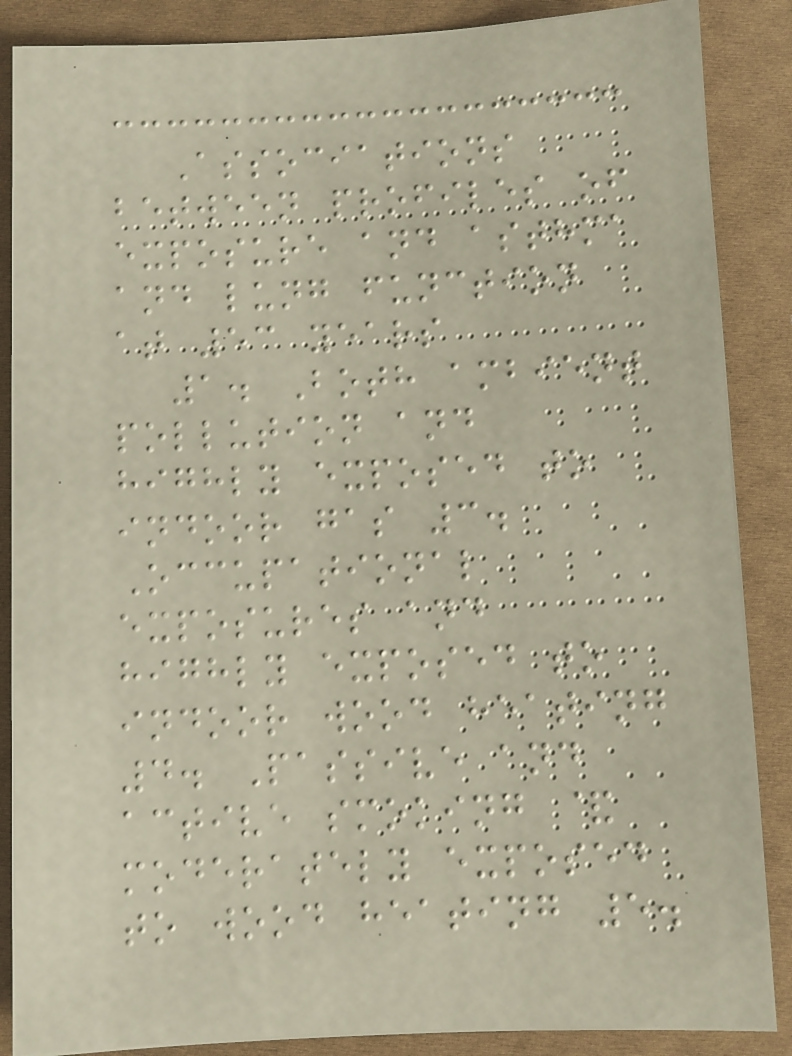Associations
between profiles of
exposure and asthma
and lung function
at 53 years
1. Both ambient
pollution and
highly exposed to
indoor gas 3.
Occupational
exposures and
highly exposed to
indoor wood heating
4. Passive and
active smoking &
moderately exposed
to wood heating 5.
